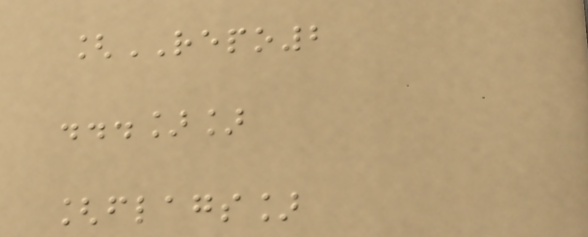[REPO2
...]]
[flags]
